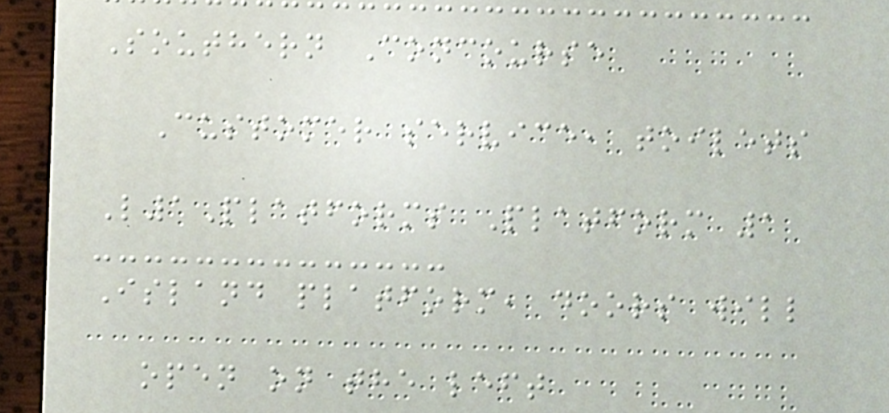Southern Concourse
Customer service, toilets
L1Platforms Platform 1
Island platform, doors will
open on the left
